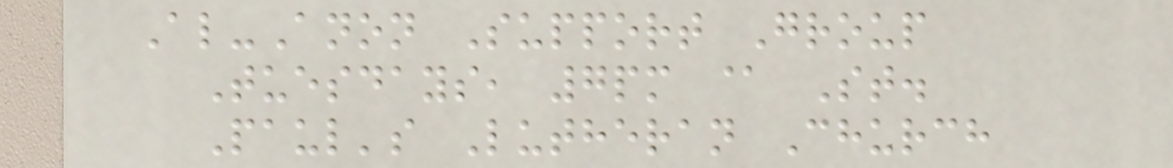Al-Anon Support Group
Tuesdays, 7pm @ St.
Paul's Lutheran Church
